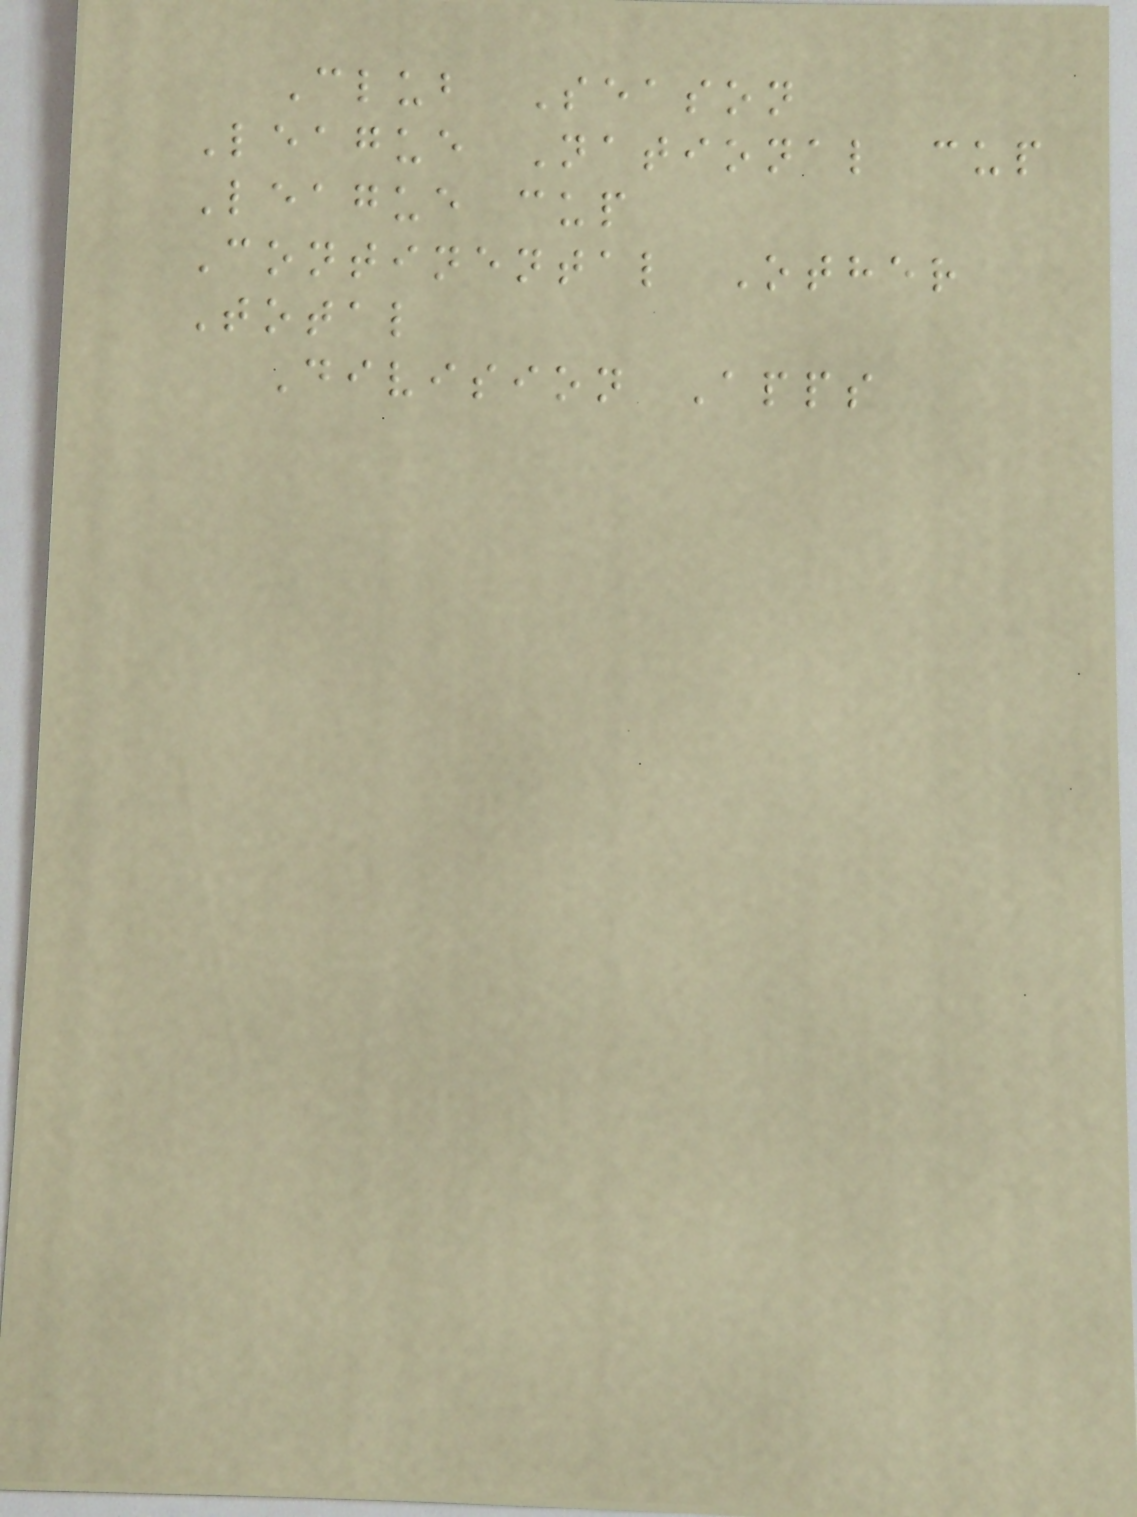Club Season
League National cup
League cup
Continental Other
Total
Division Apps
